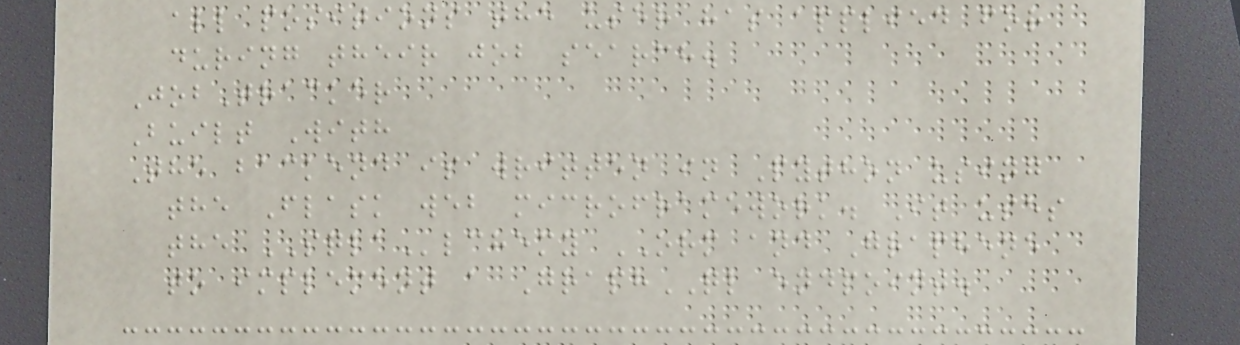all positions the user has applied for
during their job search.
JobTracker
Built With
The backend is written in Python using
the Flask web microframework. It uses
the SQLAlchemy ORM and Graphene
to implement a GraphQL endpoint.
